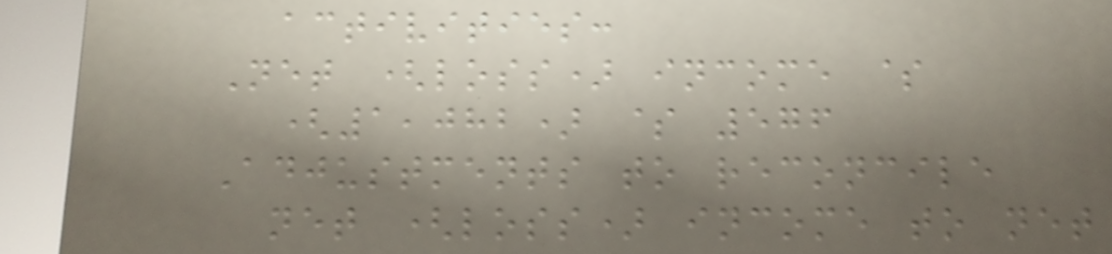activities:
Net (loss) income $
(1,082) $ 576
Adjustments to reconcile
net (loss) income to net
